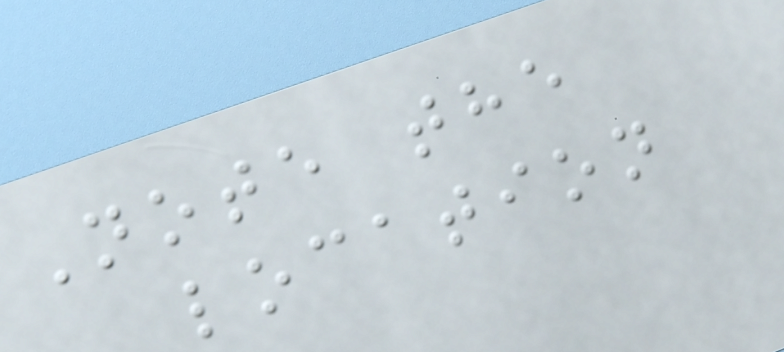Note the
location
